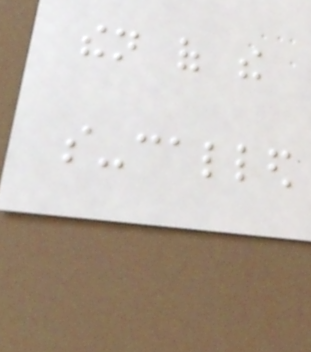then of the
so-called
